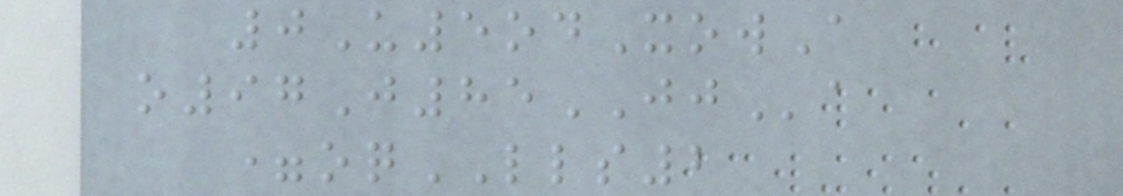0U5odXowA
o97J85JJa
=oqLLS2
